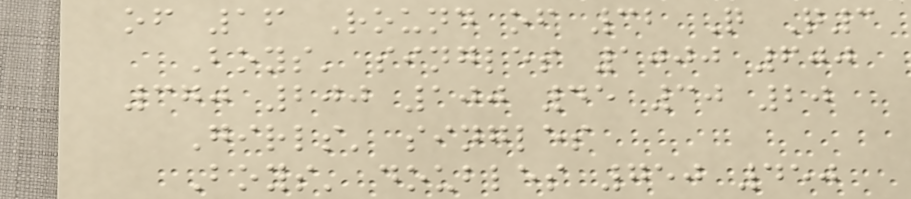of 16 Round of 32 Q Q3
Boys' singles 1000 600
370 200 100 45 30 20
Girls' singles
Boys' doubles 750 450
